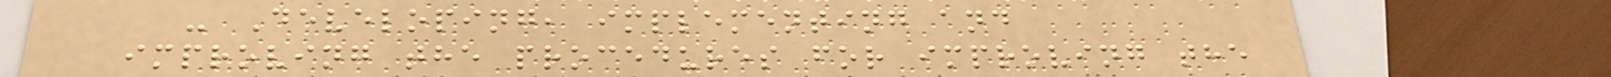- Developing, implementing and
improving the procedures for improving the
